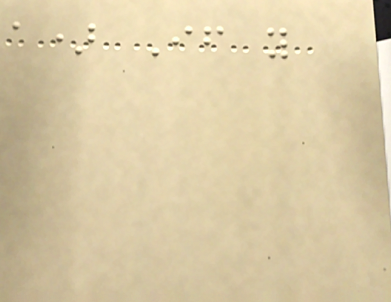a) If you
